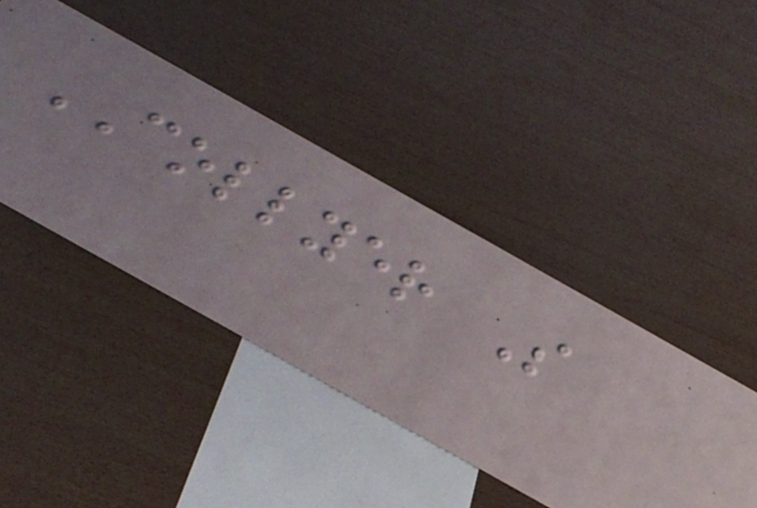COLLYER S
